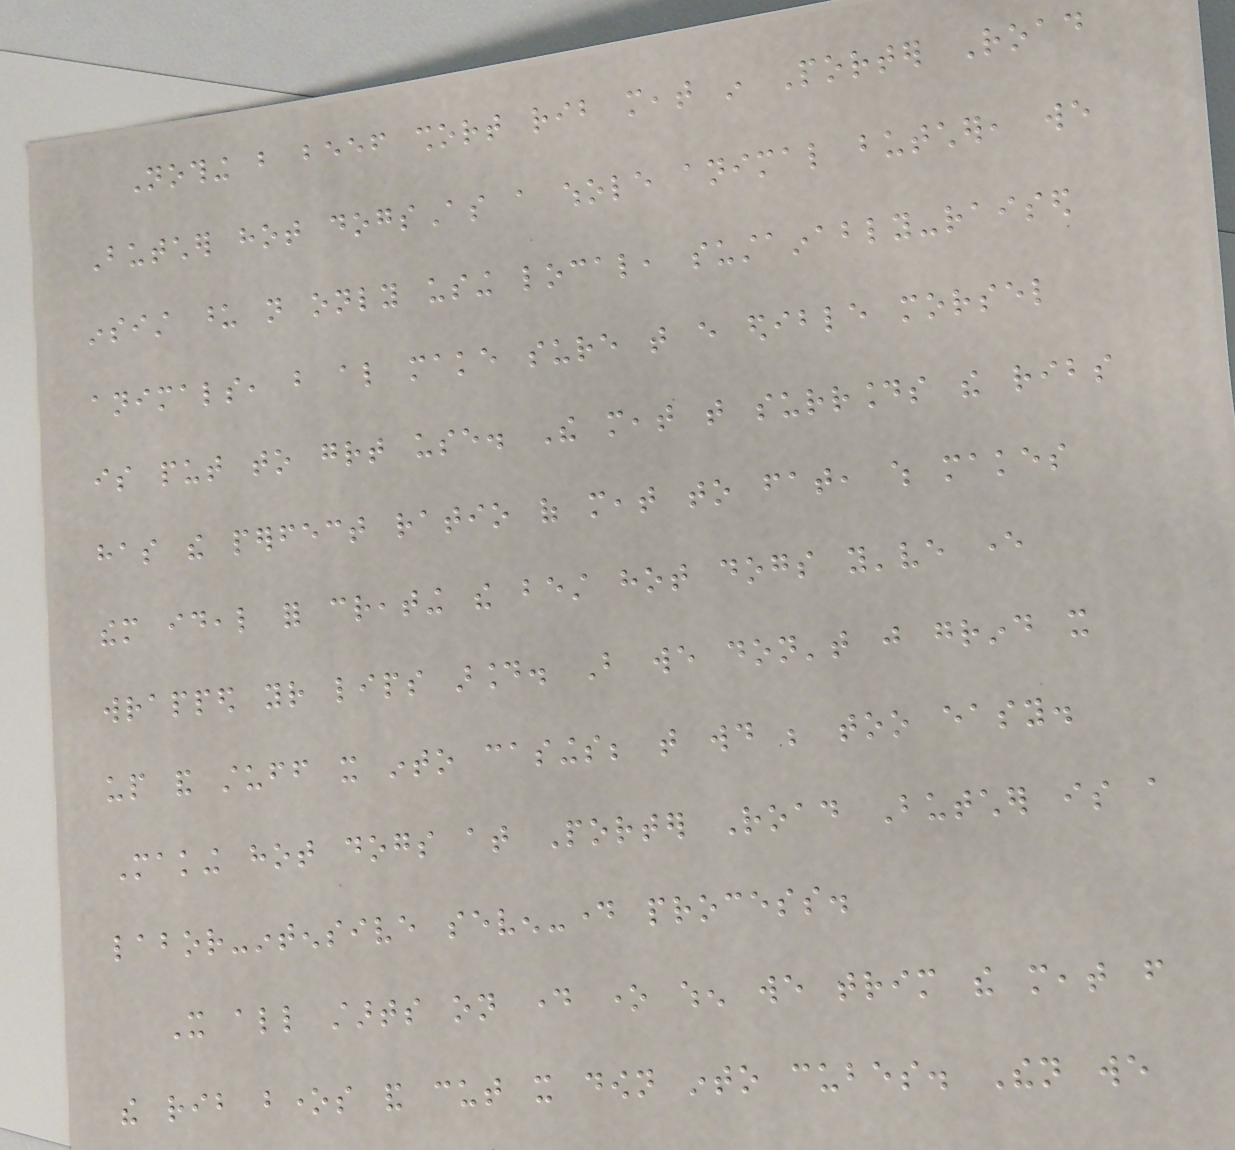Nothing but beef short rib meat in Porter Road
Butcher hot dogsAs a whole animal butcher, we
insist upon not only using local, sustainably-raised
animals, but also make sure that every edible morsel
is put to great use. The meat that surrounds the ribs
has the perfect ratio of meat to fat, which makes
them ideal for creating the best hot dogs you've ever
wrapped your lips around. But we don't just grind it
up and stuff it into casings; that would be too easy.
Making hot dogs at Porter Road Butcher is a
labor-intensive seven-day process.
It all starts on day one when we trim the meat from
the rib bones and cut it down into cubes. Then we
